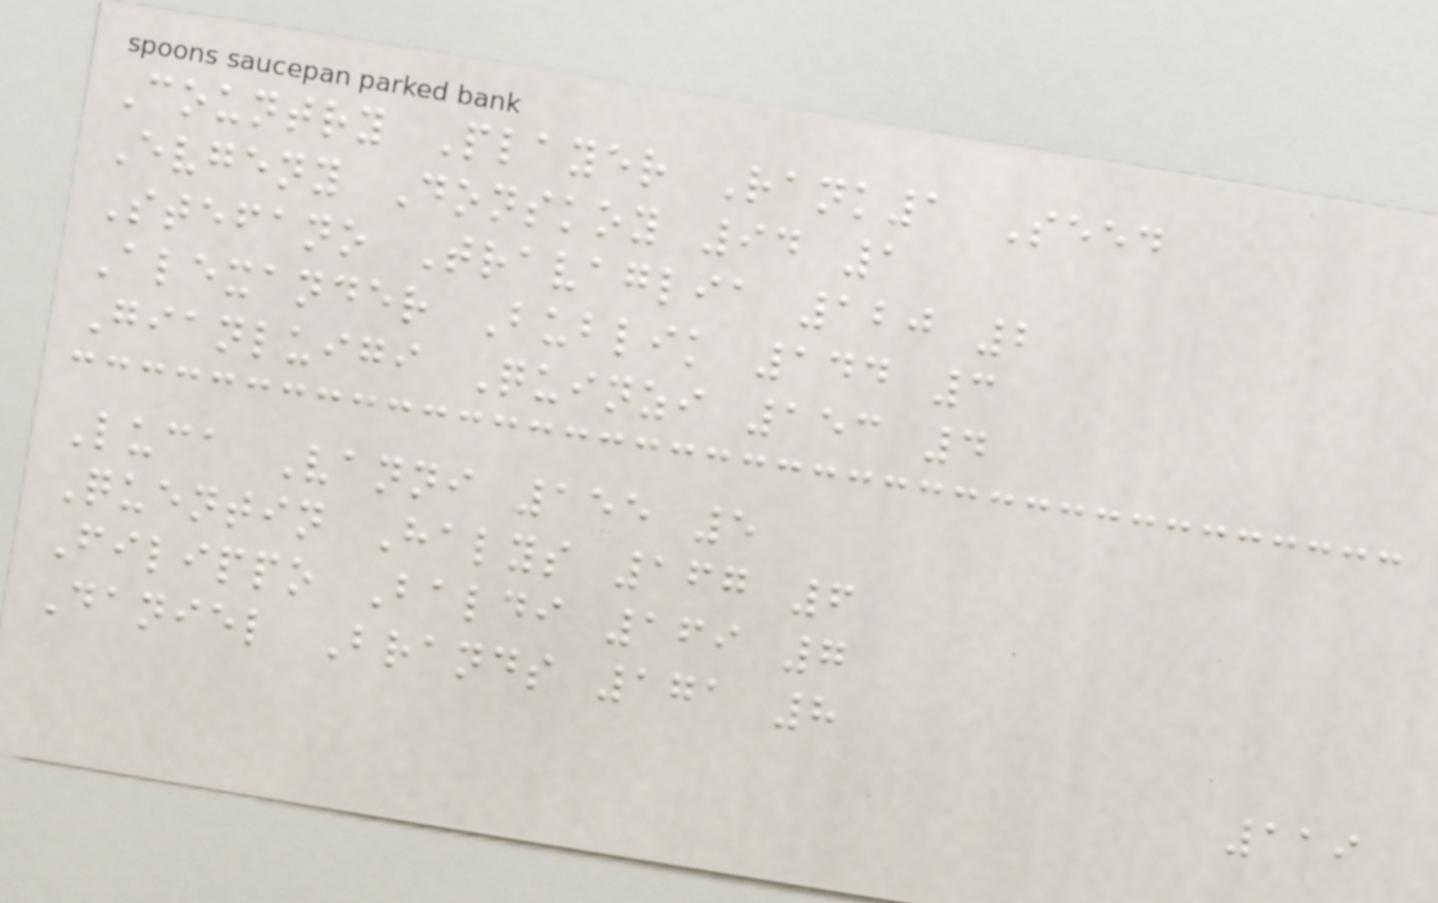Country Player Rank1 Seed
Evgeny Donskoy 94 1
Stefano Travaglia 120 2
Alexander Bublik 144 3
Gianluigi Quinzi 153 4
Luca Vanni 155 5
Quentin Halys 167 6
Filippo Baldi 169 7
Daniel Brands 171 8
119
